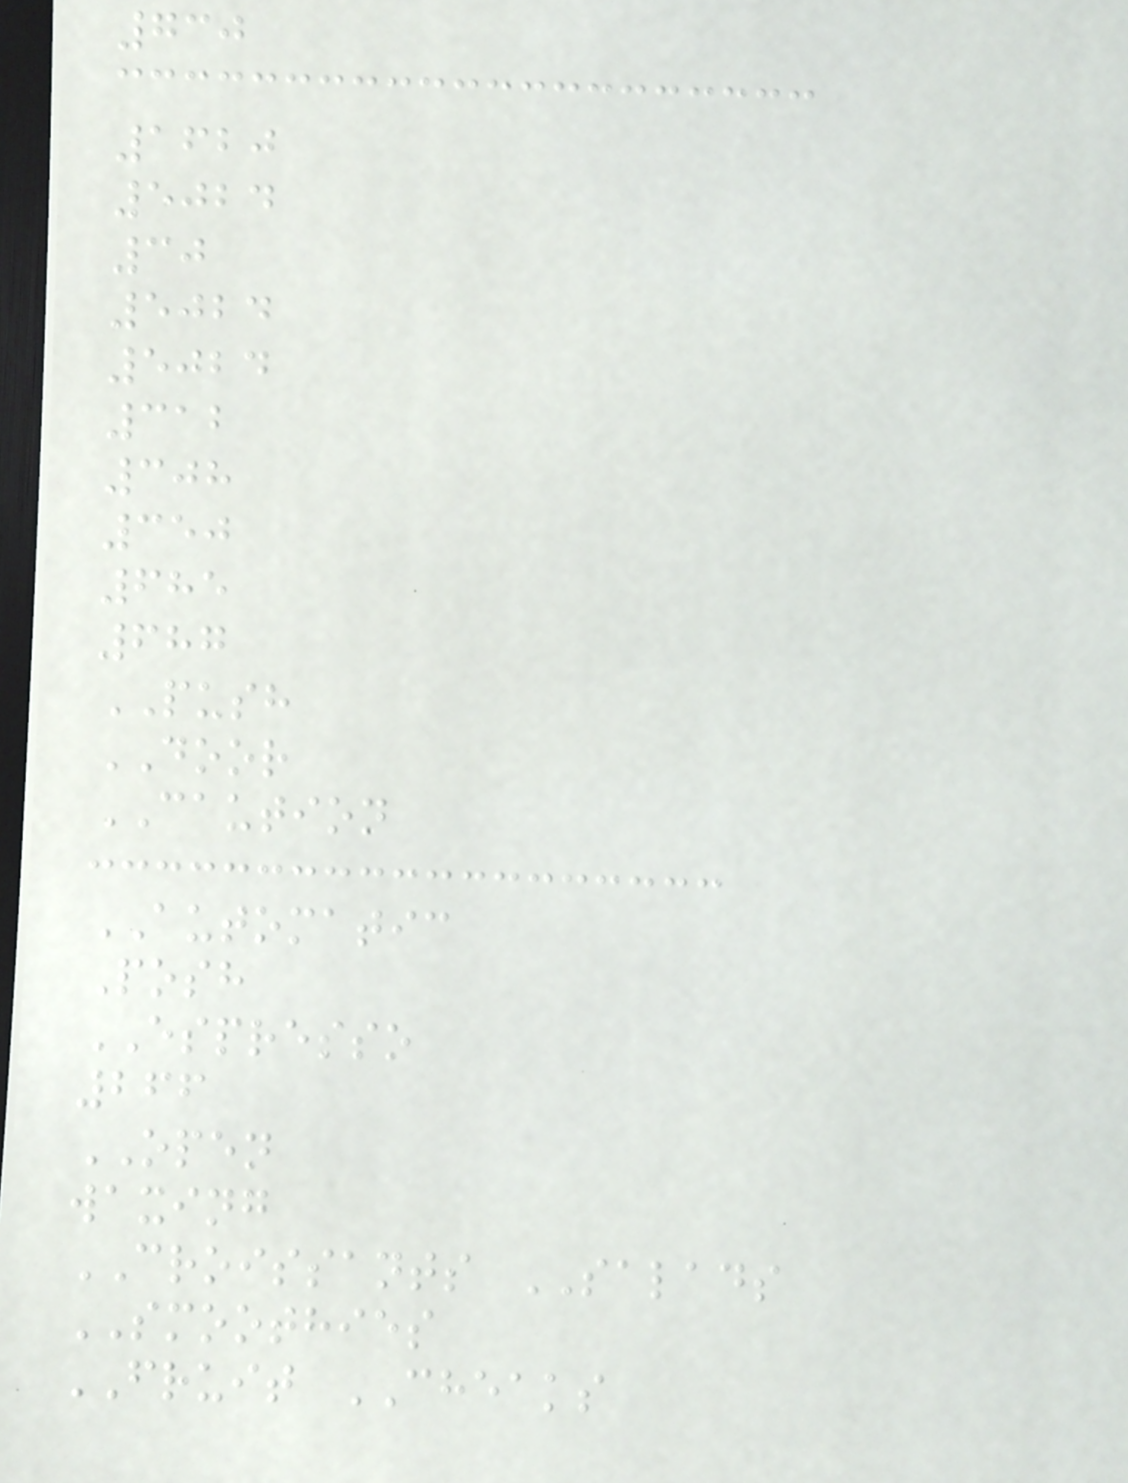730
1620
5024
30
5024
5024
312
308
350
685
687
PUSH
DOOR
CAUTION
AUTOMATIC
Posh
ESPRESSO
266
OPEN
waxing
CROISSANTS SALADS
SMOOTHIES
FRUIT CHEAKS
